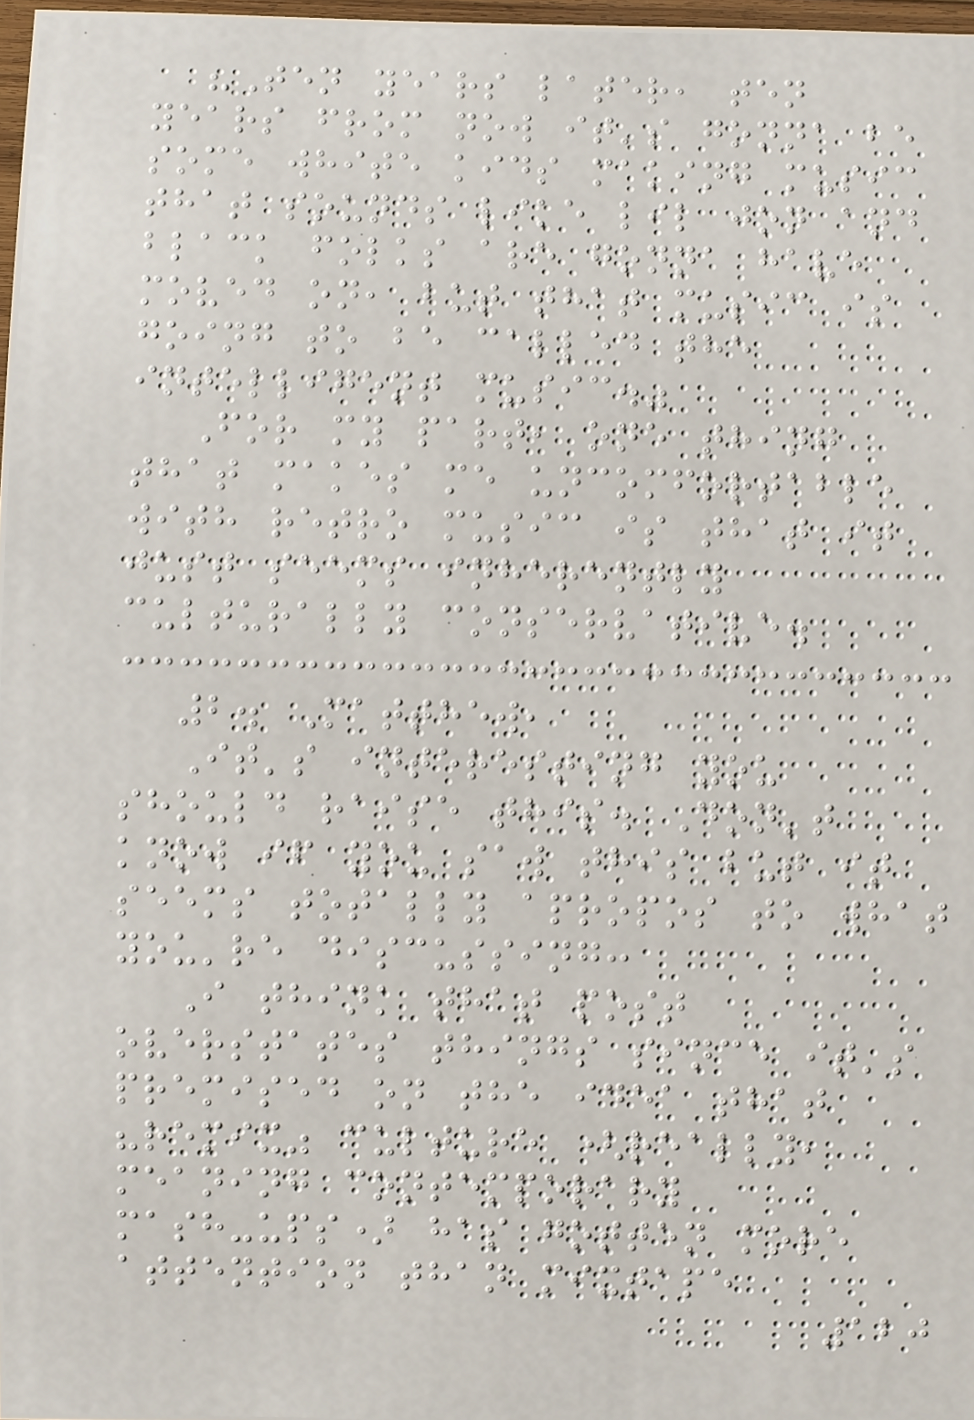"Ten years later, ten
years from now it's gonna be
some white kids making music
that sounds like lil jon and
black folks are gonna have
moved on, but that music is
going to be called the
intelligent music."
For my part, one thing
that makes me uncomfortable
with retro music is that it
just seems inherently
culturally conservative.
2. Matthew,
It's interesting you
should raise this. Don't
know if you saw this but it
seems totally apropos to what
you're discussing:
I think that post
overstates things since it's
premised on the idea that
"remix" culture (really,
meaning contemporary
mash-ups) has gotten more
attention than mixtape
120
